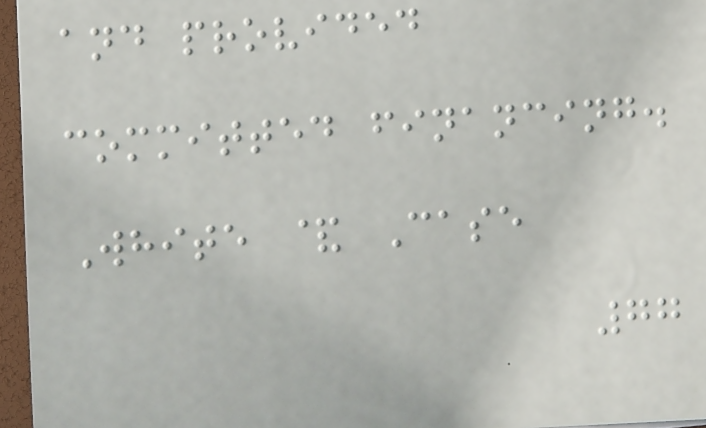and provided
committed financing.
White & Case
77
